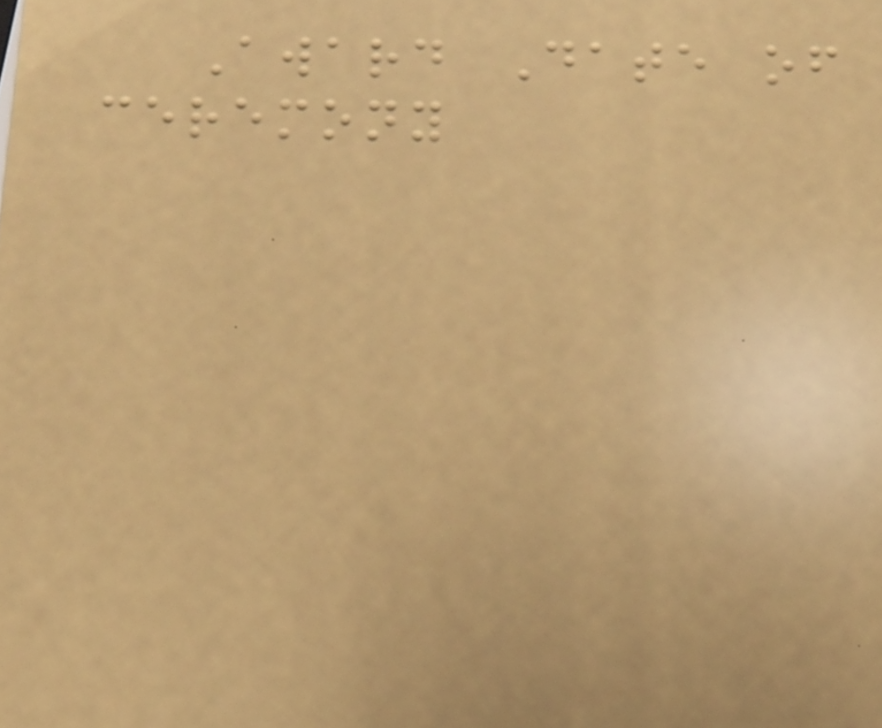Award Date of
ceremony
